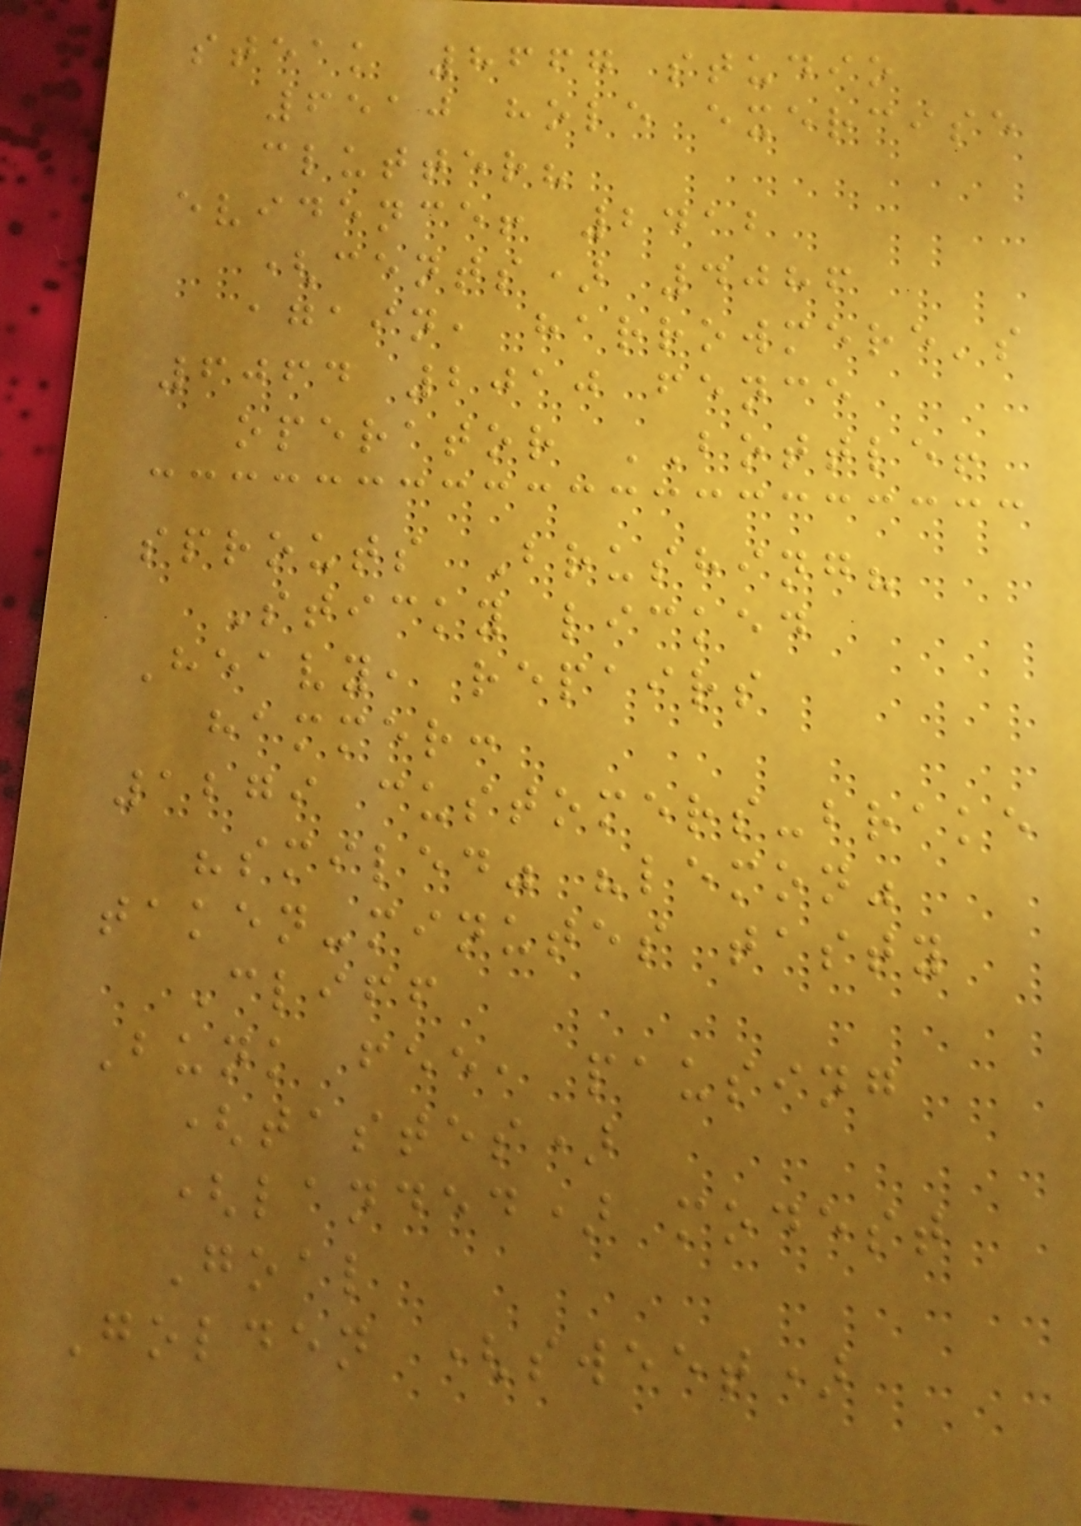steak 8667 studio
6510 hole exercise
clutter?
evidence! 2412
(cents) 4086
again, harrowmere's
6064 2010 fence
operator BOTTLE!
sprouts Brushing?
Sticky licked
Heavy, repairs
hammer:
1279 customers-brake
"smiled" "lemon"
taken-minutes tasty
Cliff
Bunk fee, pausing
(tastes)
(landed) modest
Goal
Golden (sweet)
